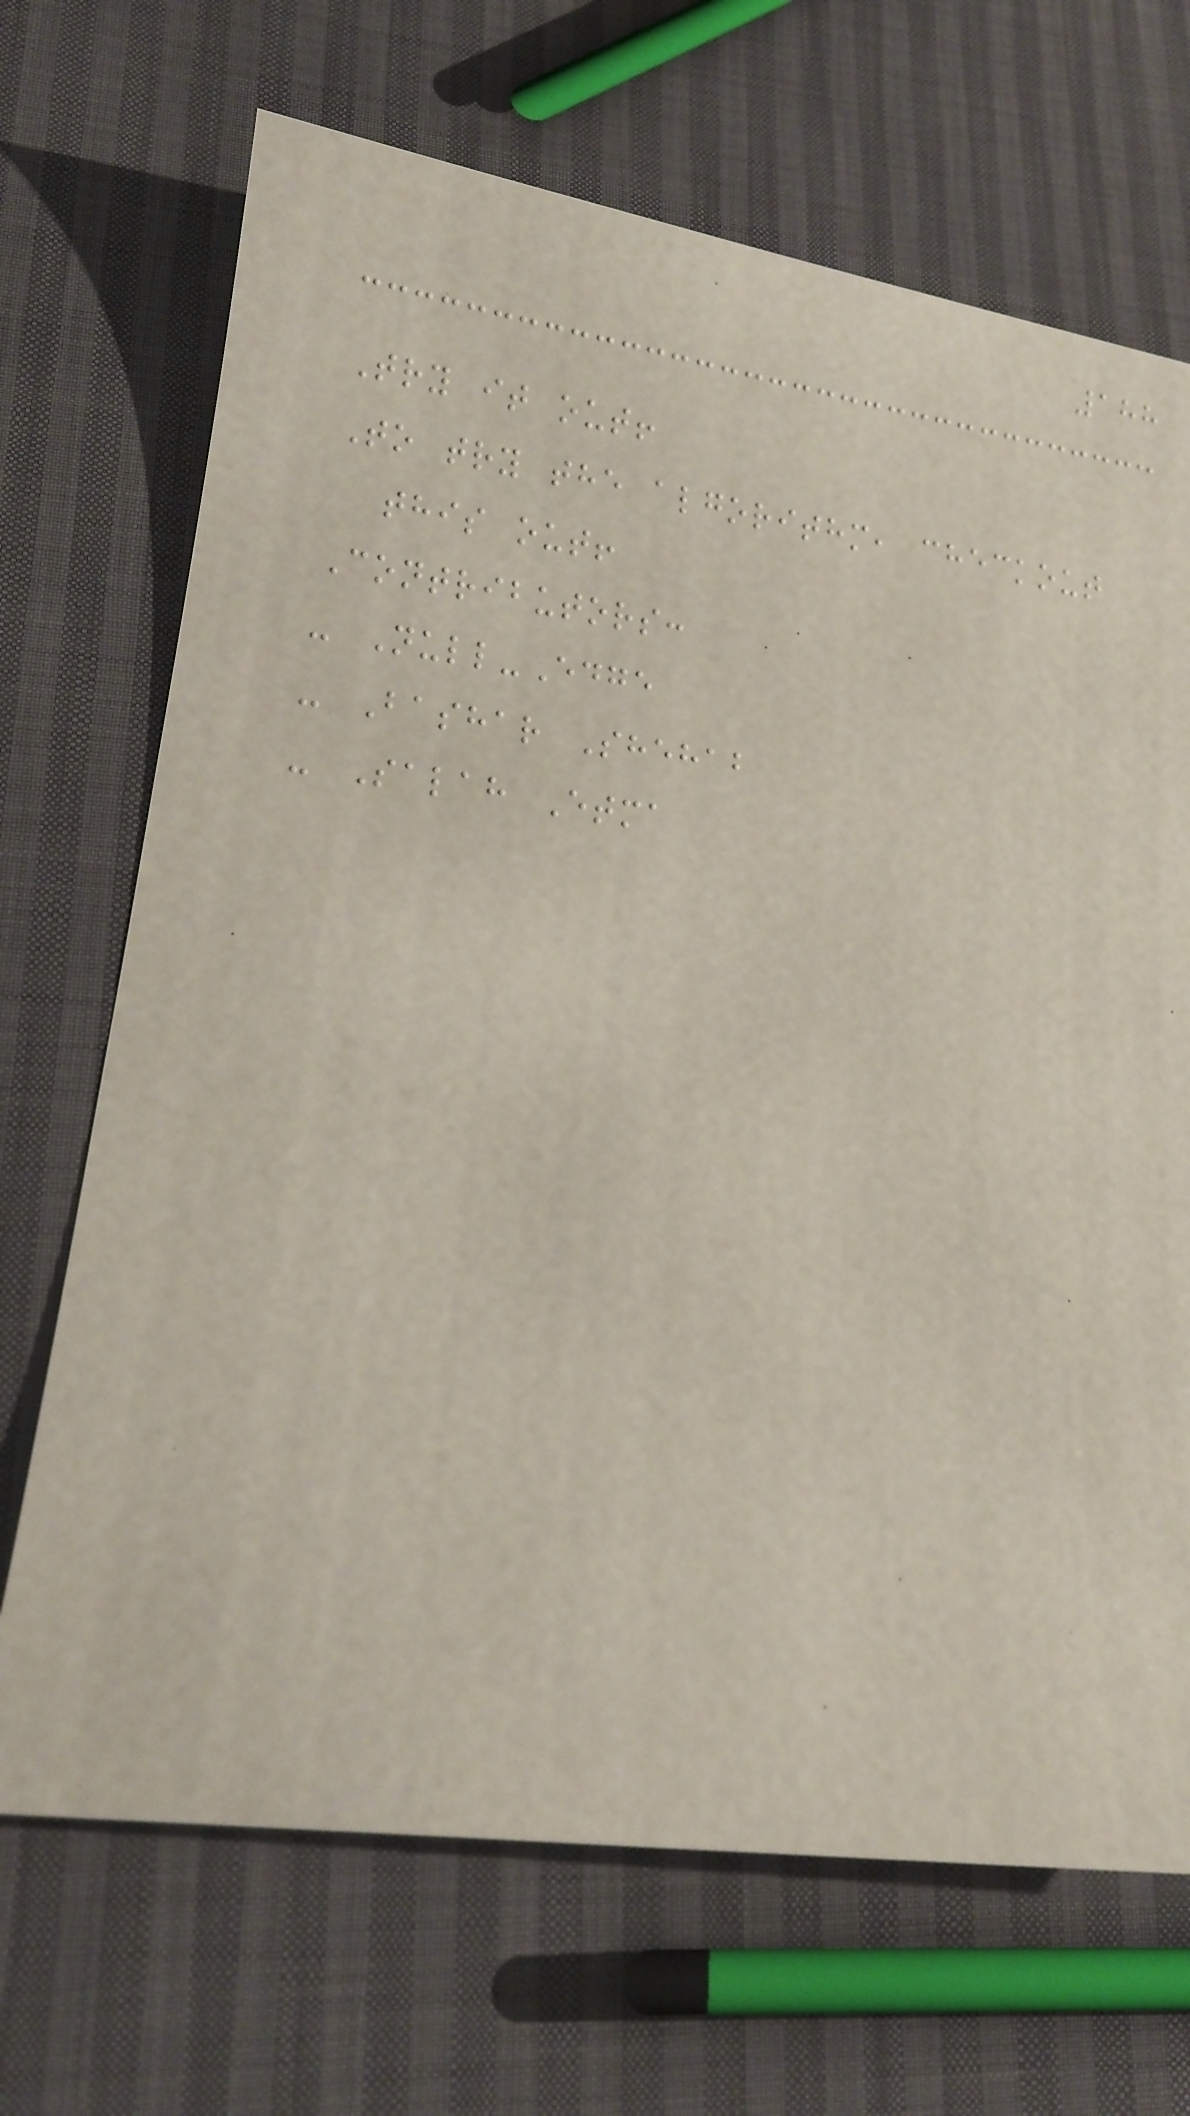188
Try it out!
To try the algorithm, checkout
this out!
Contributors:
- Null-Edge
- Bashar Shehab
- Salah Etma
